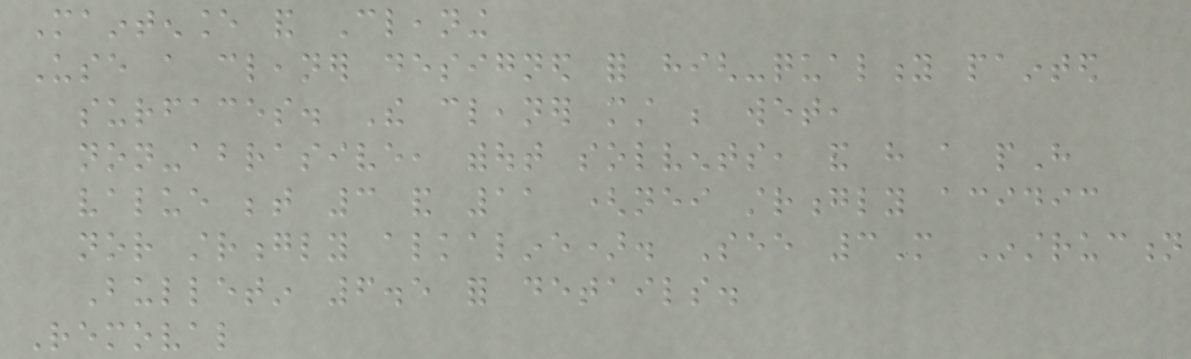Maintenance and Cleaning
Use a cleaner designed for high-quality painted
surfaces. The cleaner must be wet,
non-abrasive, without solvents, and have a pH
value between 3 and 11 (neither strongly acidic
nor strongly alkaline). See 3M Instruction
Bulletin 6.5 for details.
Removal
